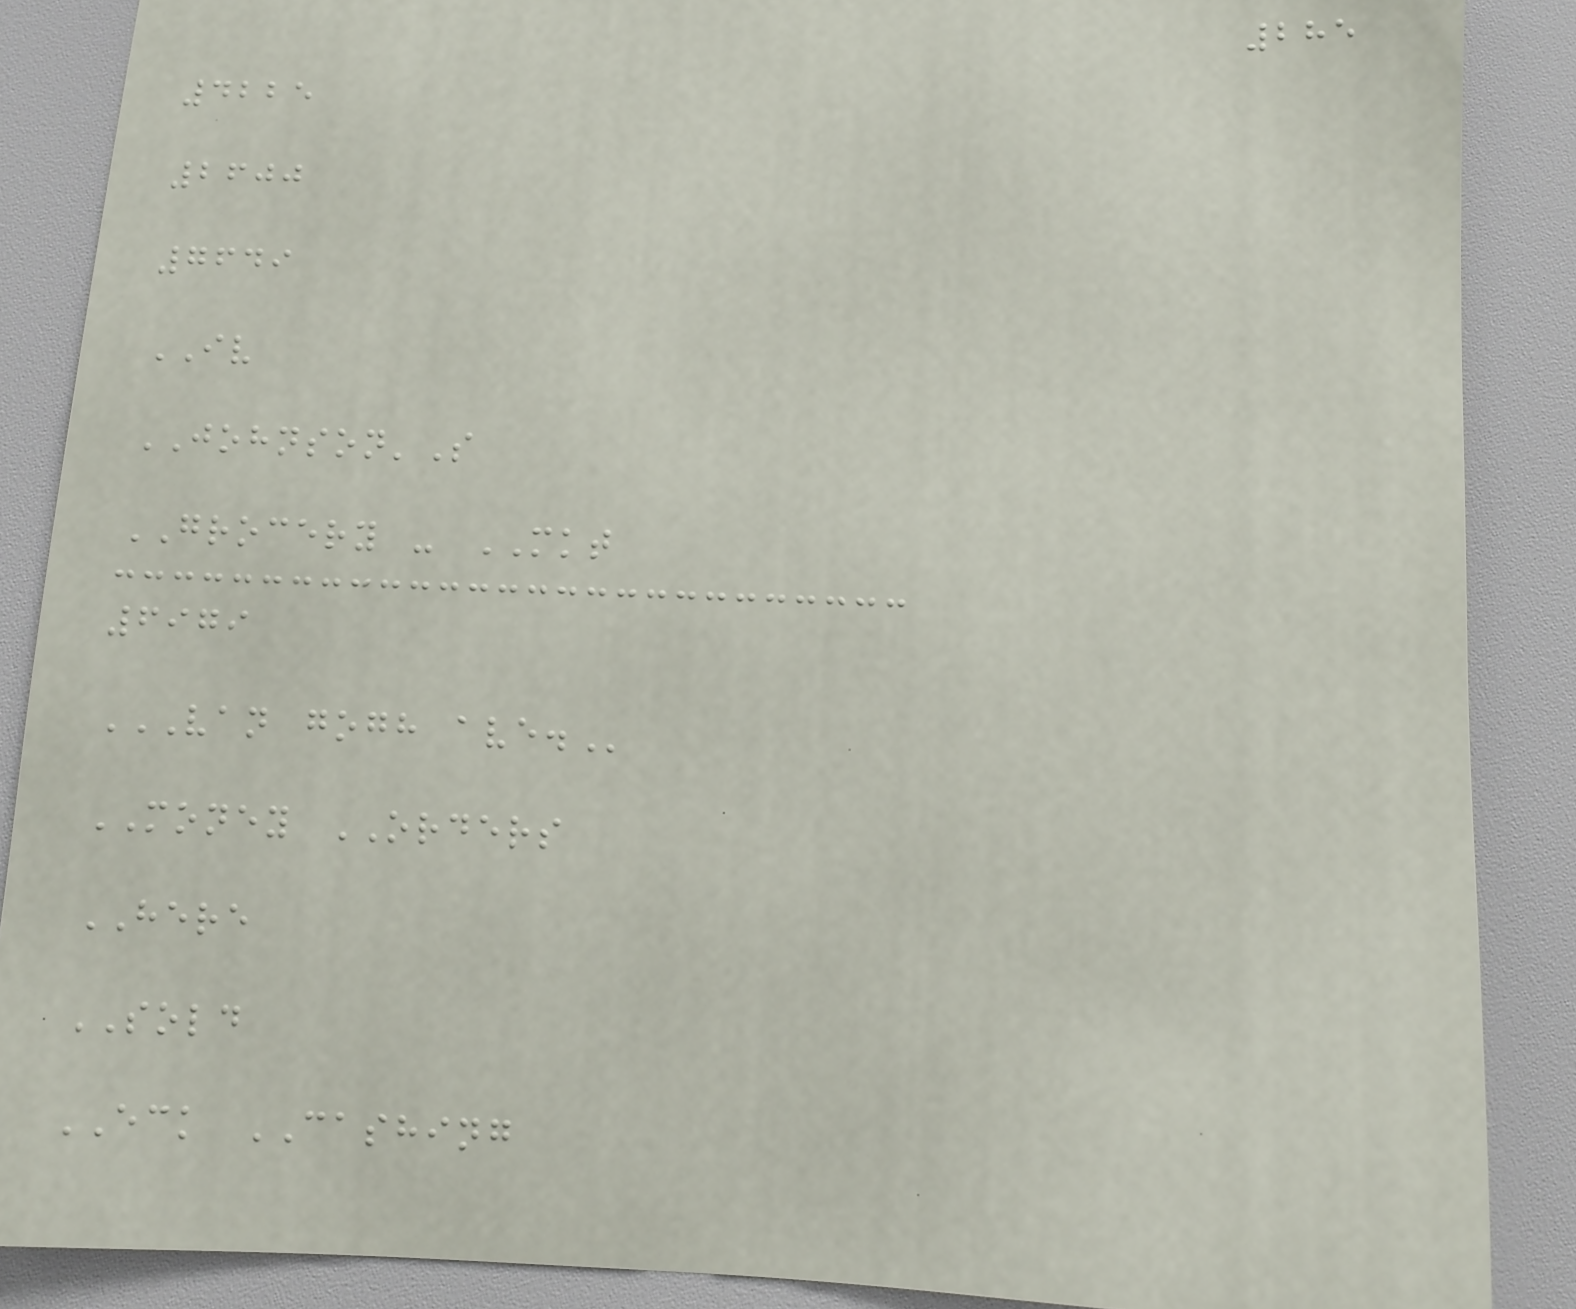285
4225
2600
7649
IV
JOHNSON'S
GROCERY - MKT
6979
VAN GOGH AVE.
MONEY ORDERS
HERE
SOLD
ECK CASHING
